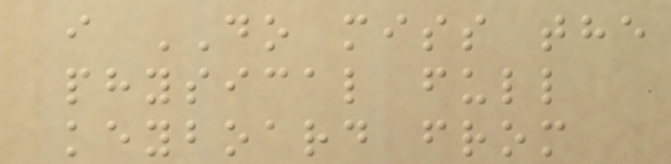i DO miss the
physical full
keyboard from
